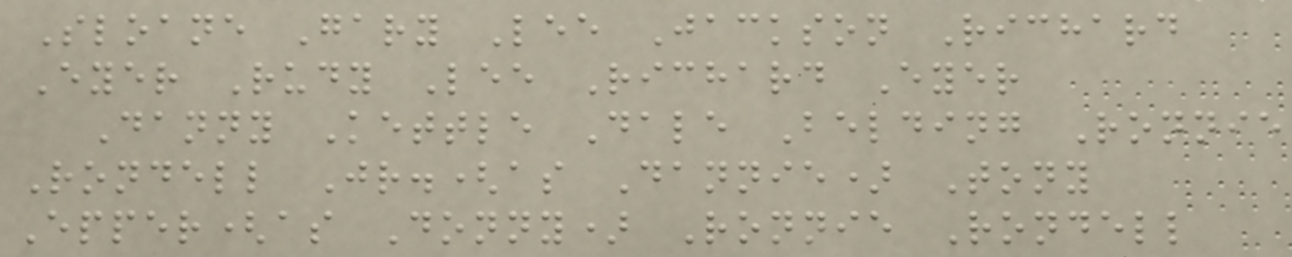Sloane Gary Lee Jackson Richard
Eyer Rudy Lee Richard Eyer
Danny Kettle Dale Belding Ronnie
Rondell Jr.(as Dannie) Tony
Epper(as Donny) Ronnie Rondell
